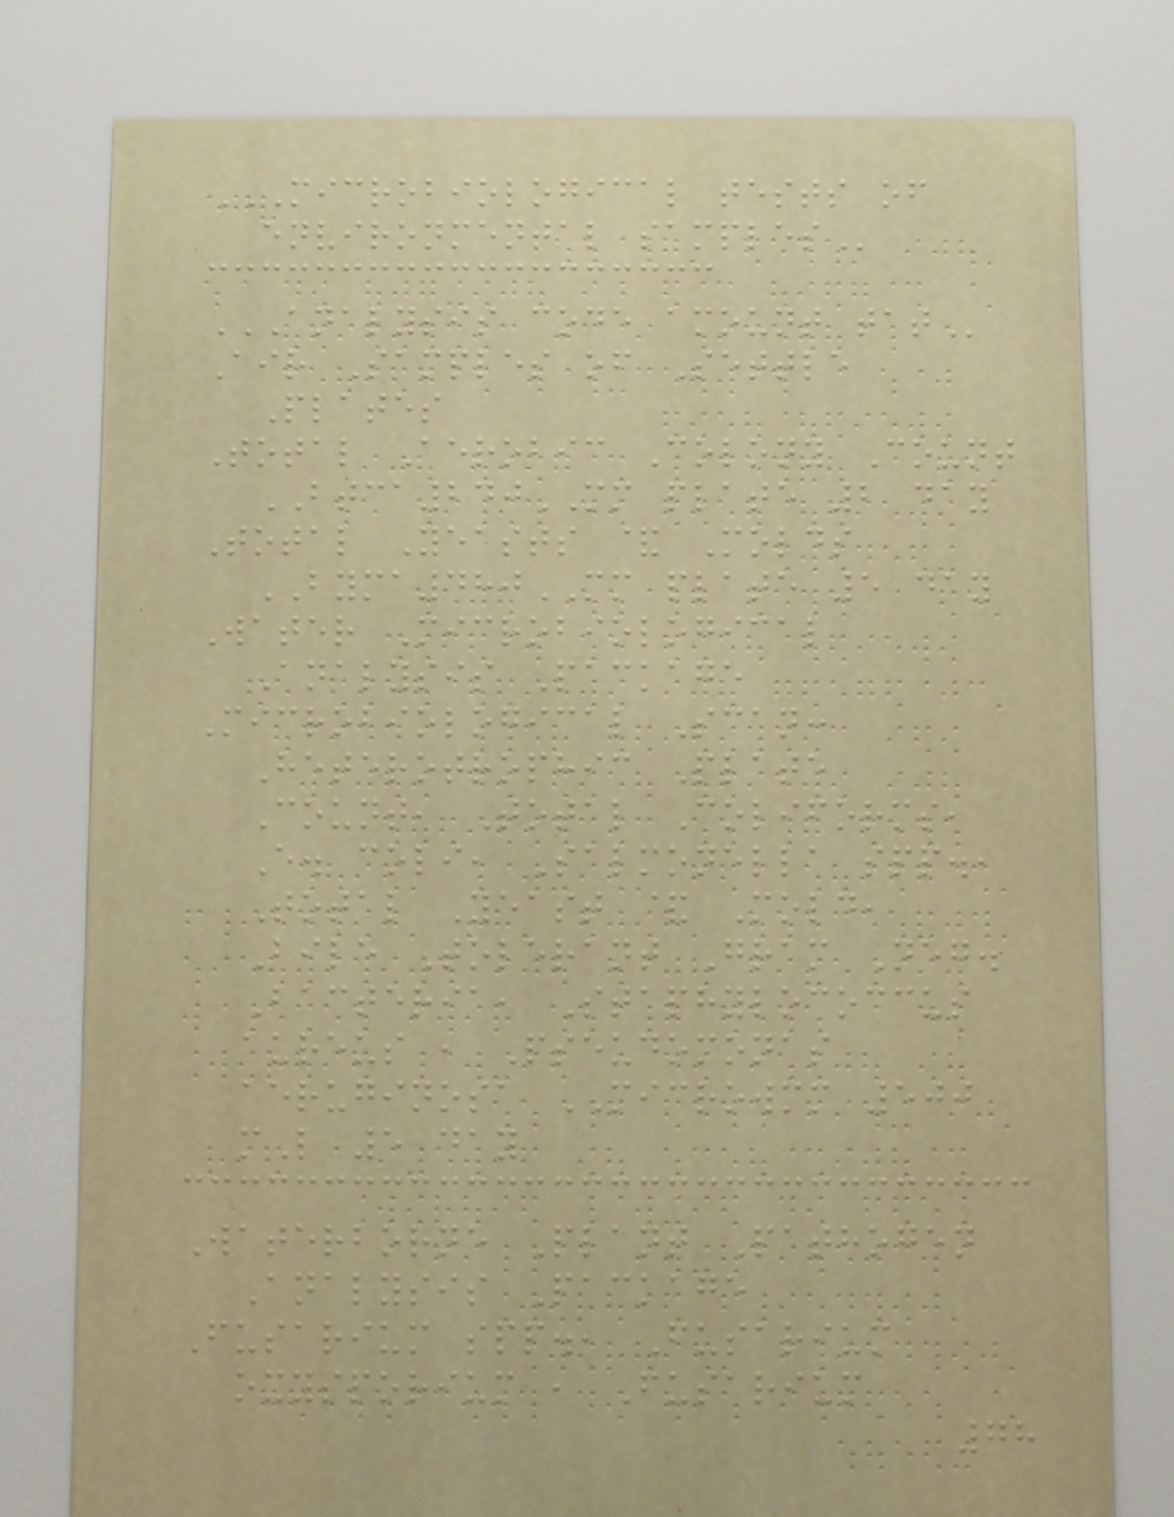MICROBIOLOGICAL TESTS OF
ENVIRONMENTAL SAMPLES
ANALYSIS CODE AMOUNT TAT
Air Samples of Settle
Plates
Total Aerobic Colony Count
BTCA240MM plate 2 day
Total Yeasts & Molds
BYMA480MM plate 5 day
Water Microbiological
Analysis Package
Microbiological Scan:
Heterotrophic Plate
Count, Total Coliforms,
E. coli, Salmonella spp.,
Total Yeast & Mold,
Bile Tolerant Gram Neg.
Bacteria, Staphylococcus
aureus , Pseudomonas
aeruginosa MICROWMM 500
mL 5 day
Waterborne Plant Pathogen
Analysis Package
Fusarium spp., Fusarium
oxysporium , Fusarium
78
